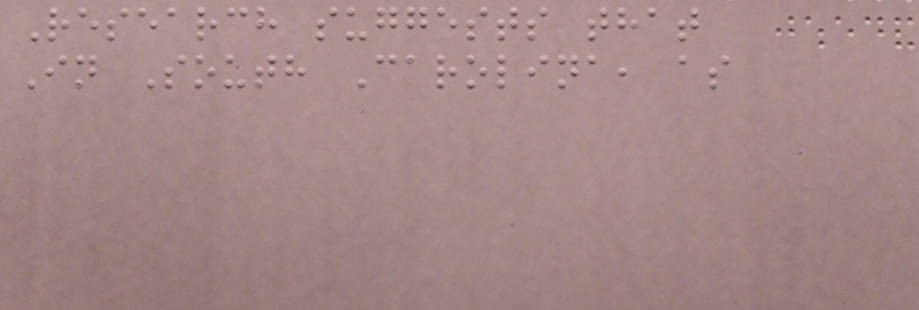Research suggests that
In South Carolina, as
